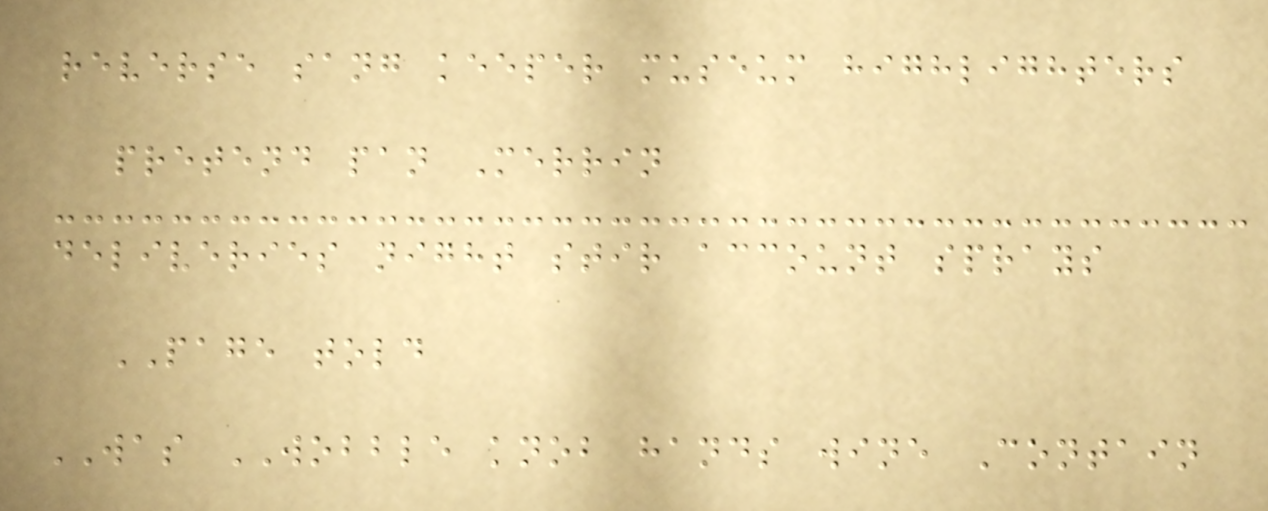reverse sang keeper museum highlighters
pretend pan Merrin
deliveries night stir account sprays
PAGE told
WAS WOBBLE knob hands wine Contain
